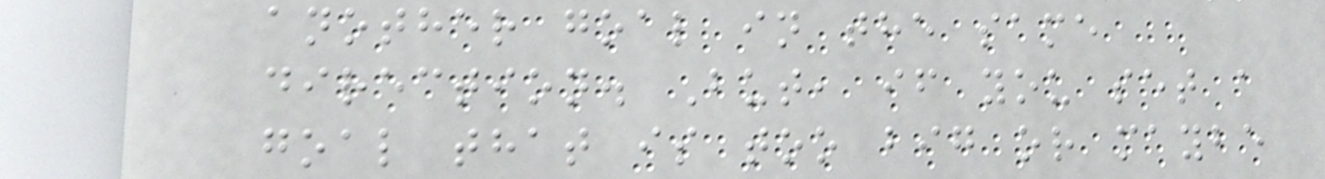another goal in the same
direction. But, if you set a
goal that is too big or maybe
